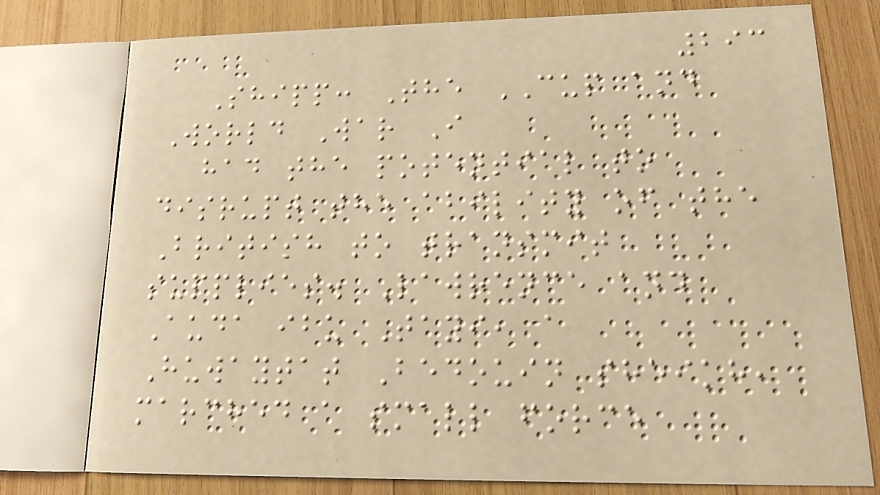293
Shipp: The CUP and
World War I
had the potential to
disrupt the ability of the
British to transmit
supplies. Lawrence and
Auda ibu Tayi, a
Huwaytat Bedouin sheikh,
marched a small force
